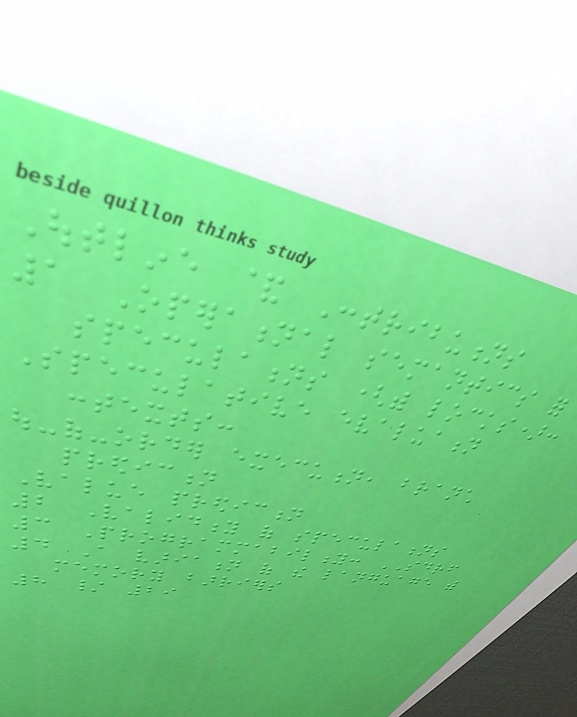Outline & Contributions
1 Operational semantics for
speculations (with locks):
Speculative evaluation
contexts:
out-of-order execution, branch
prediction
Value prediction
2 Validity of speculations
3 Programmability: SDRF
4 A variation of the language with
memory barriers
8 / 29
